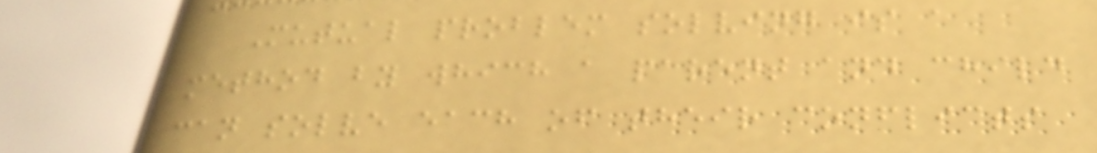Mutual problem solving is a
method by which a parent and child
can solve each of their conflicts
